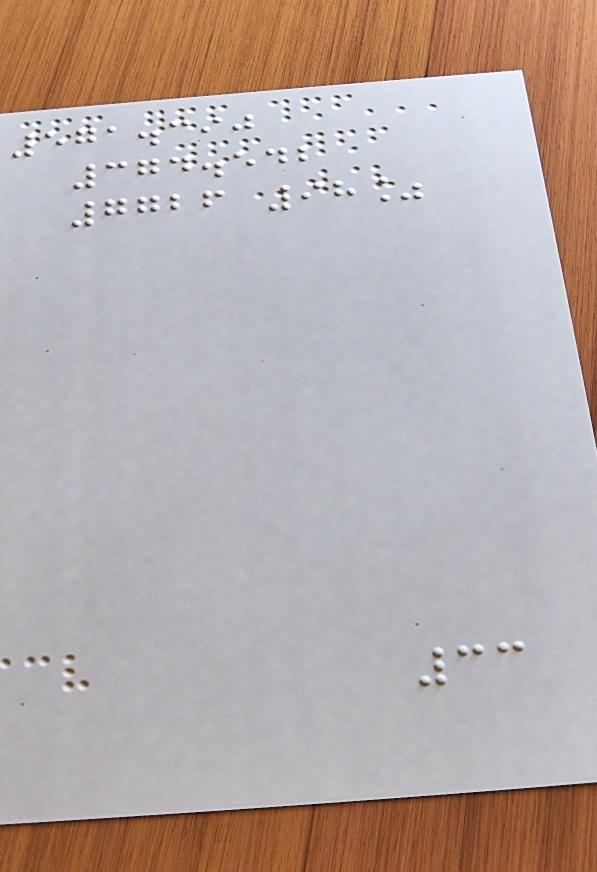571.390
374.542
7726 98%
33
